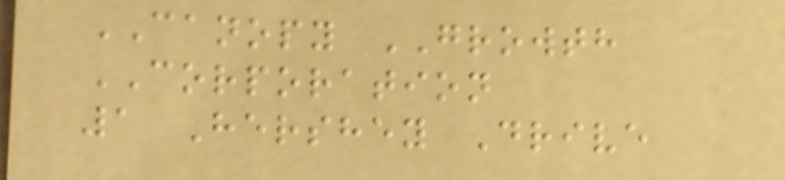CANOPY GROWTH
CORPORATION
1 Hershey Drive
